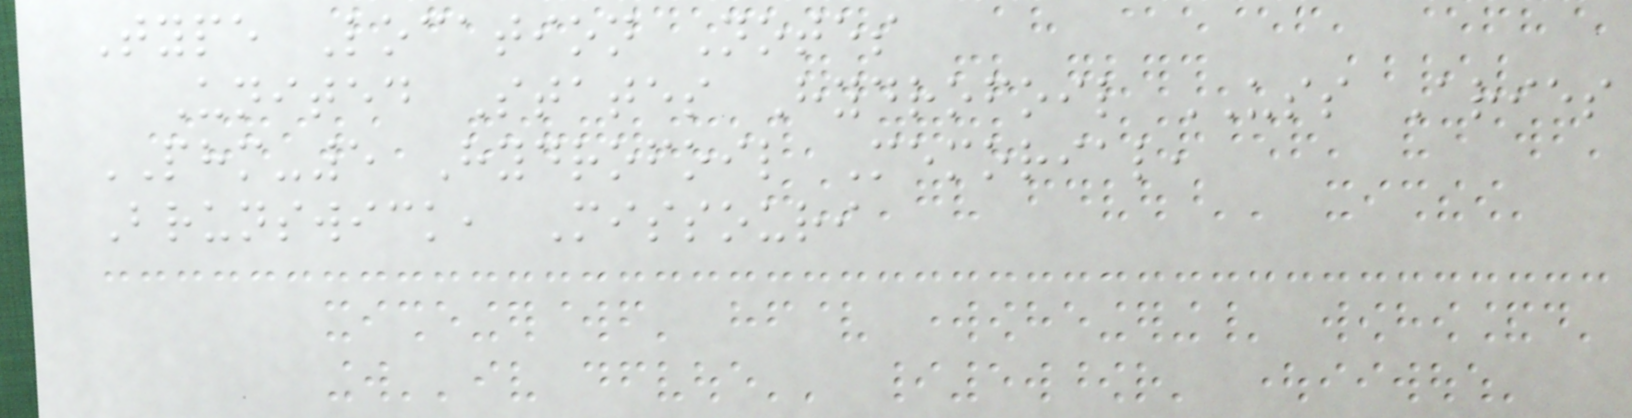Type Location Notes
United States Hydrofoil USS Aries
PHM-5 Hydrofoil Memorial,
Brunswick, Missouri
